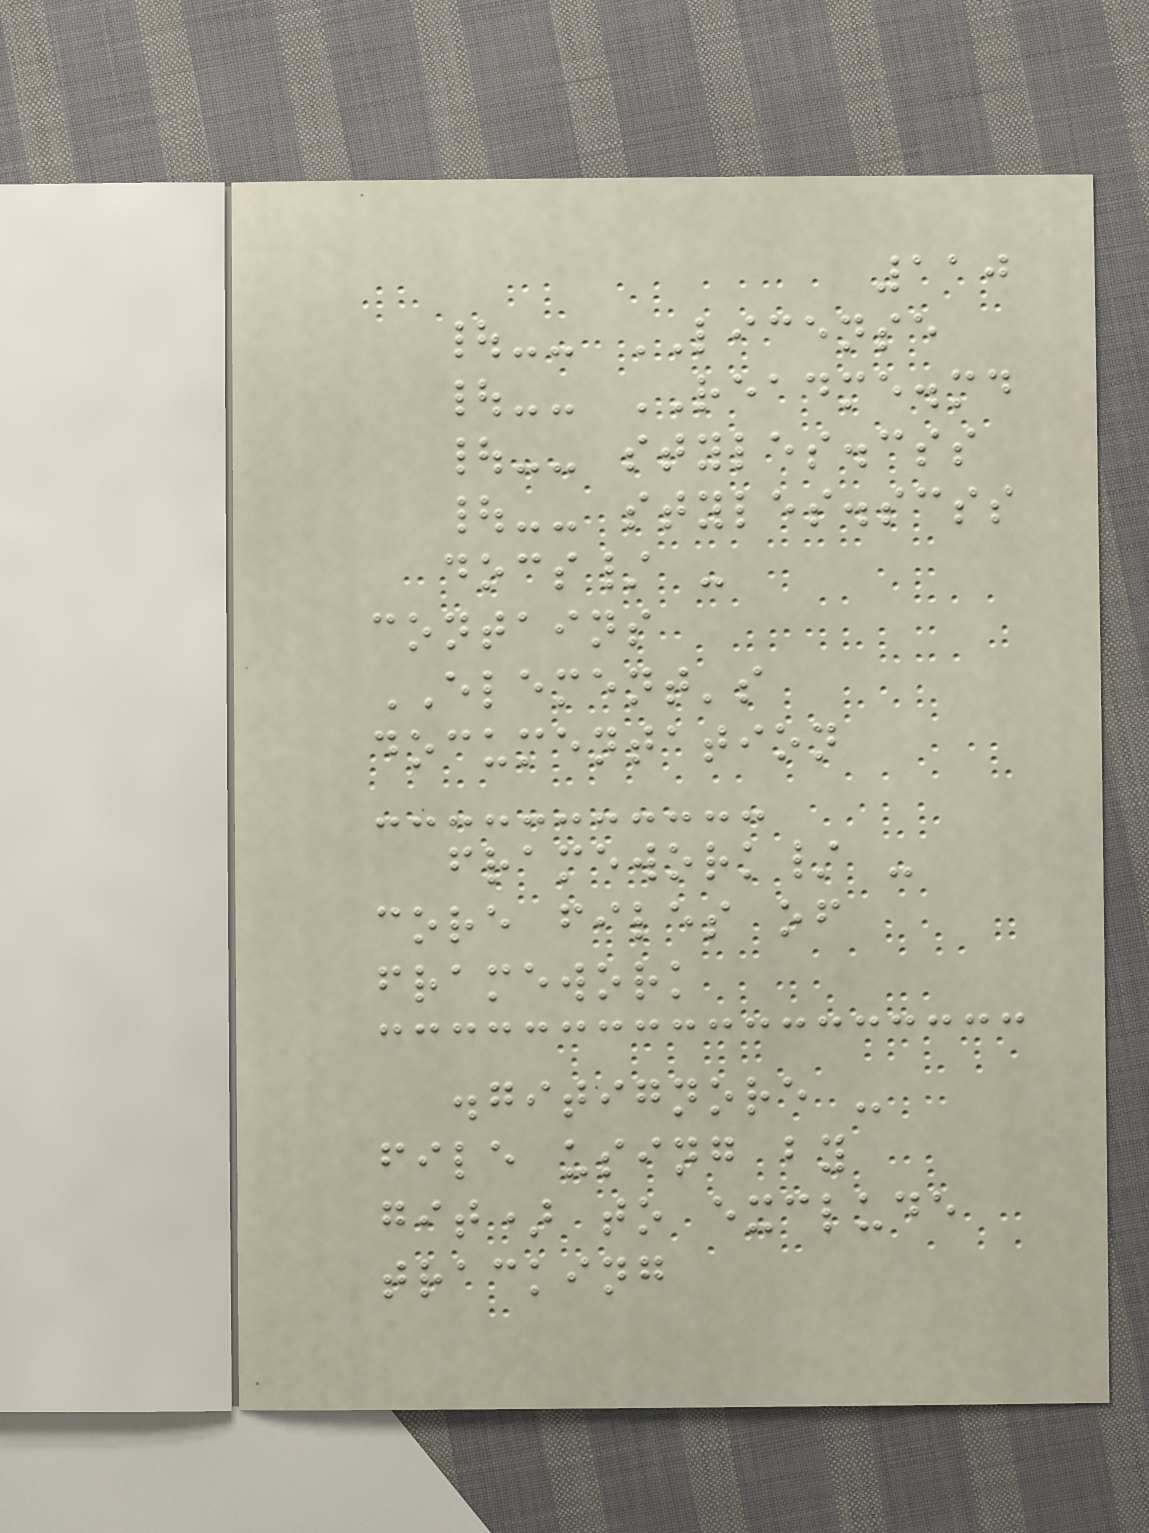110
|-- LICENSE
|-- README.md
|-- styles.css
|-- styles.scss
docs/ -
contains
ELEMENT's
documentation
framework/ -
core files of
framework
.gitignore -
file using by
git) to exclude
tracking
